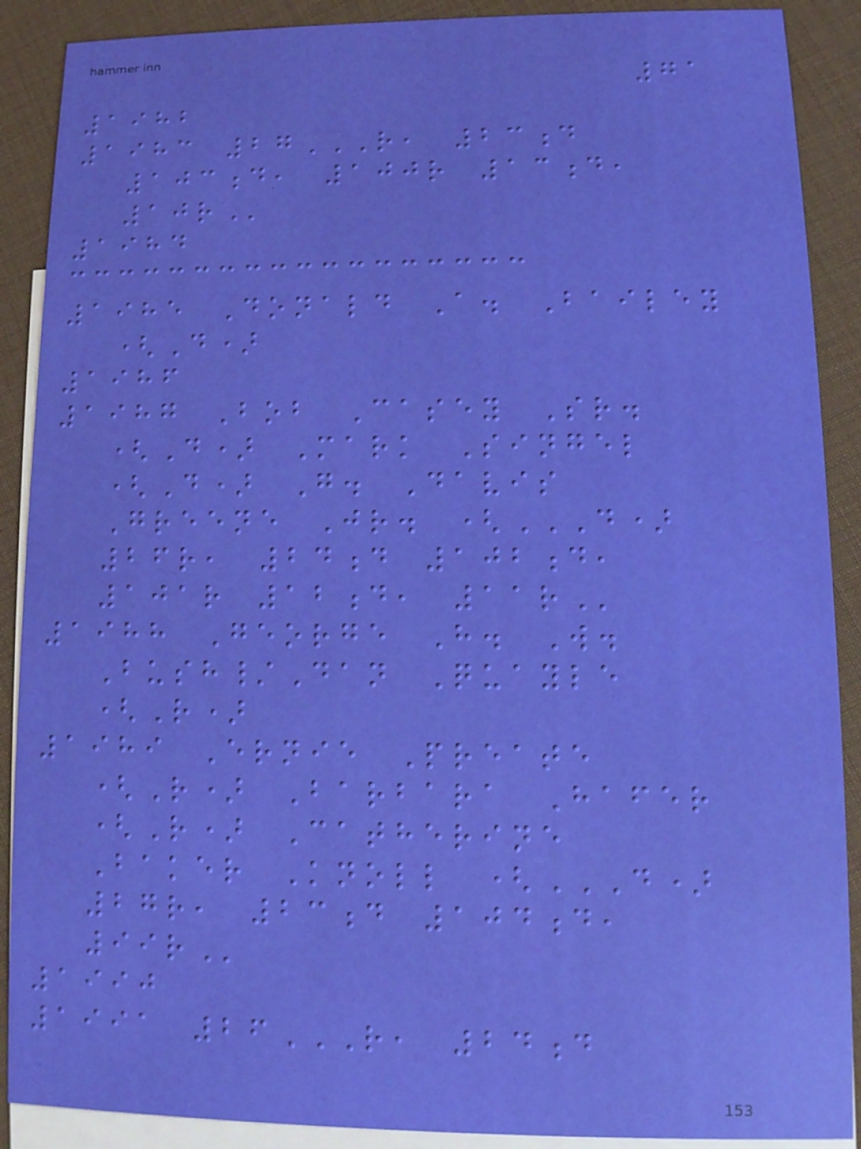71
1982
1983 27R, 23D
103D, 100R 13D,
10R
1984
1985 Donald A. Bailey
(D)
1986
1987 Bob Casey Sr.
(D) Mark Singel
(D) G. Davis
Greene Jr. (D)
26R, 24D 102D,
101R 12D, 11R
1988 George H. W.
Bush/Dan Quayle
(R)
1989 Ernie Preate
(R) Barbara Hafer
(R) Catherine
Baker Knoll (D)
27R, 23D 104D,
99R
1990
1991 26R, 24D
